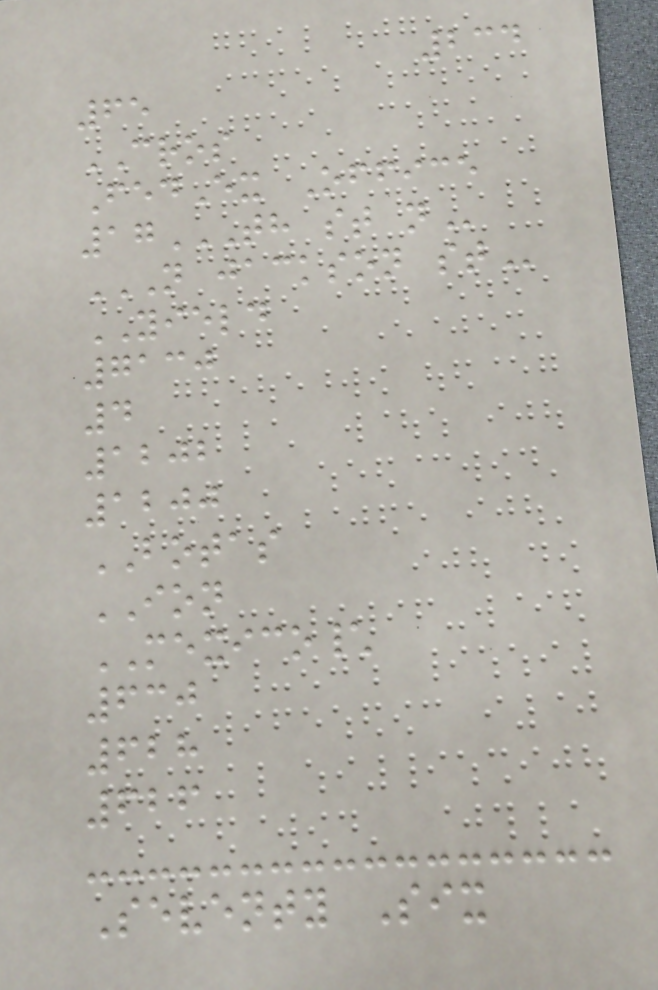234
65
CROS
FedEx Office
17TH ST N
N JACKSON ST
YIELD
7130
4
1202
1200
BOTAS
ION
MEXICO\
630
628
626
Seventy Six
